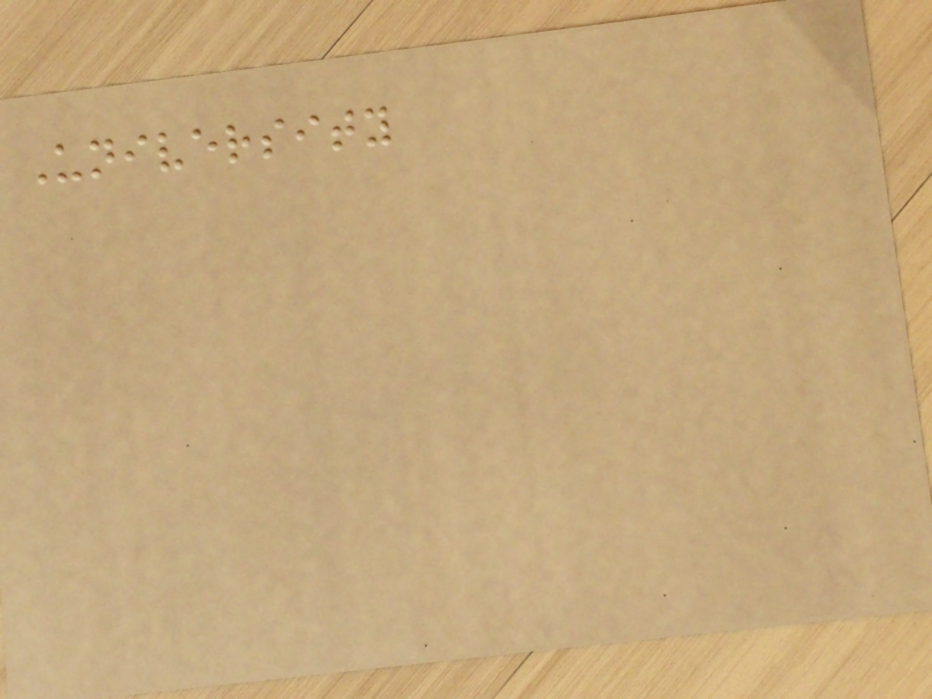University
